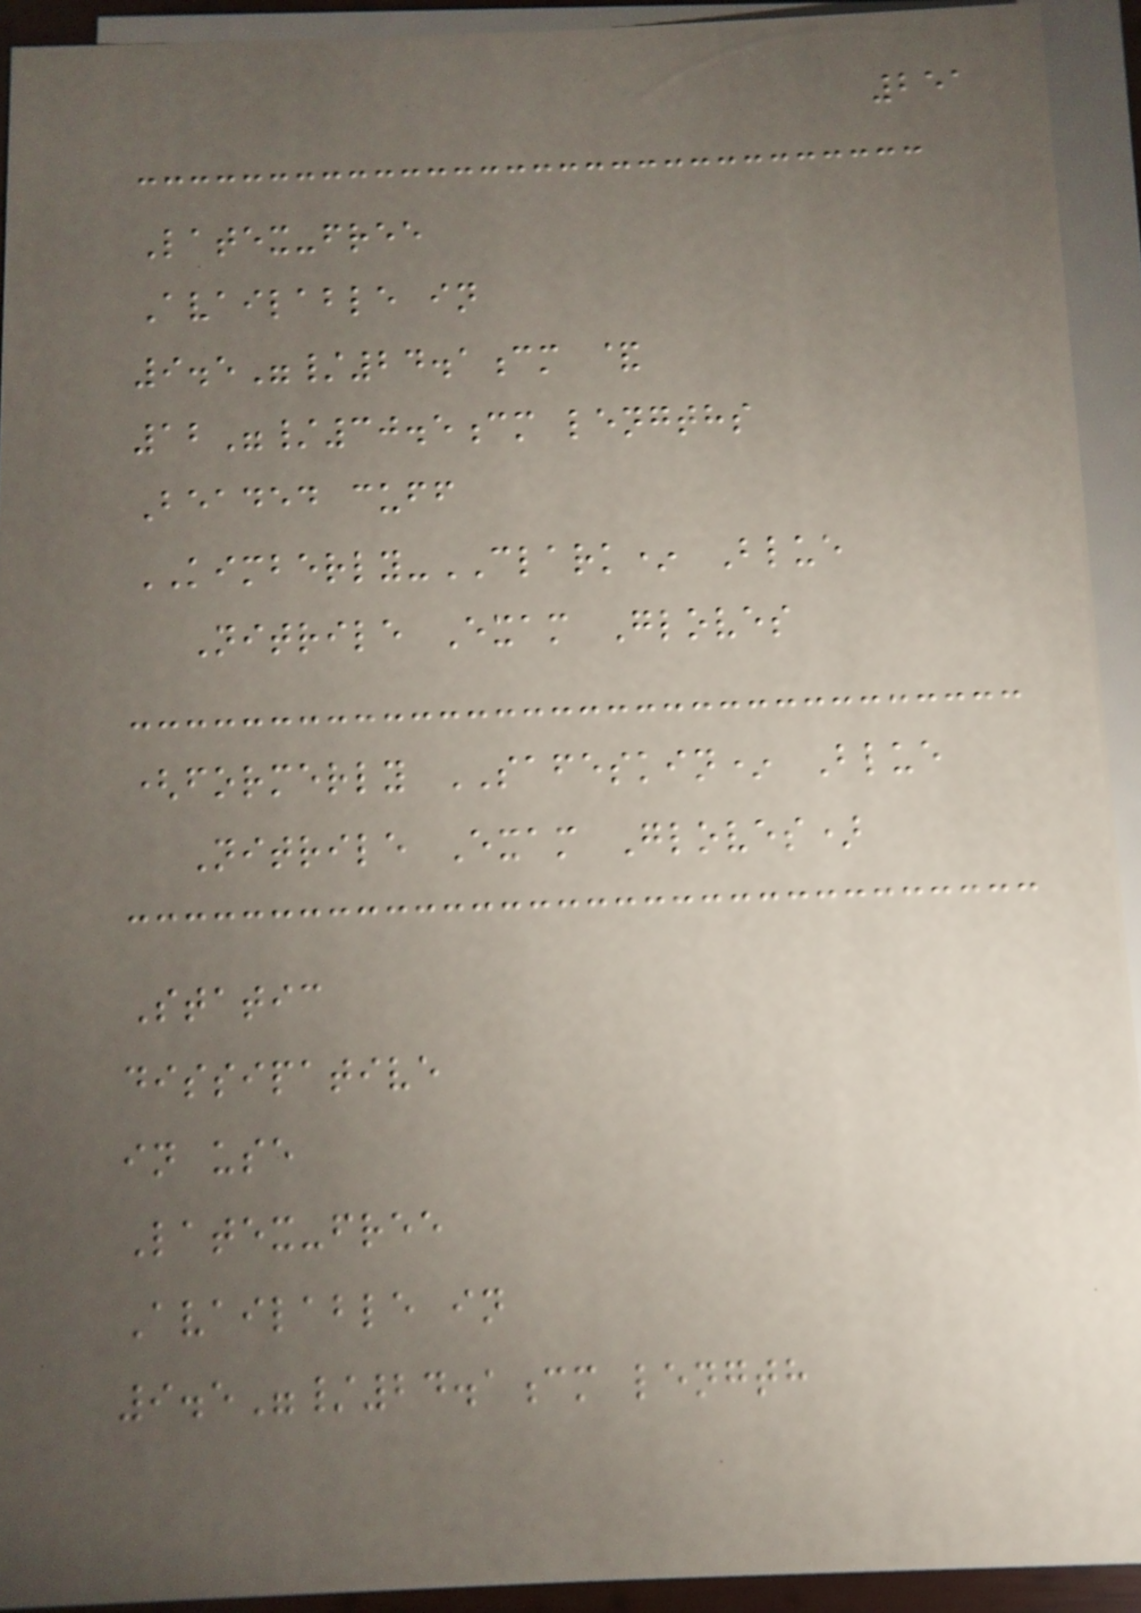251
Latex-free
Available in
9.5"/24.1cm &
12"/30.5cm lengths
Beaded cuff
KIMBERLY-CLARK* Blue
Nitrile Exam Gloves
(formerly SAFESKIN* Blue
Nitrile Exam Gloves)
Static
dissipative
in use
Latex-free
Available in
9.5"/24.1cm length
